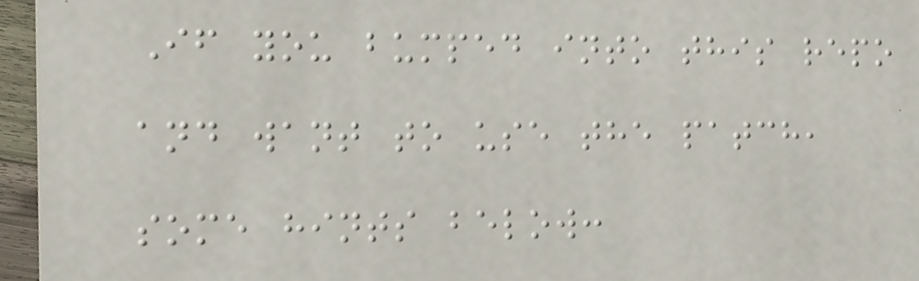If you bumped into this repo
and want to use the patch,
some hints below:
